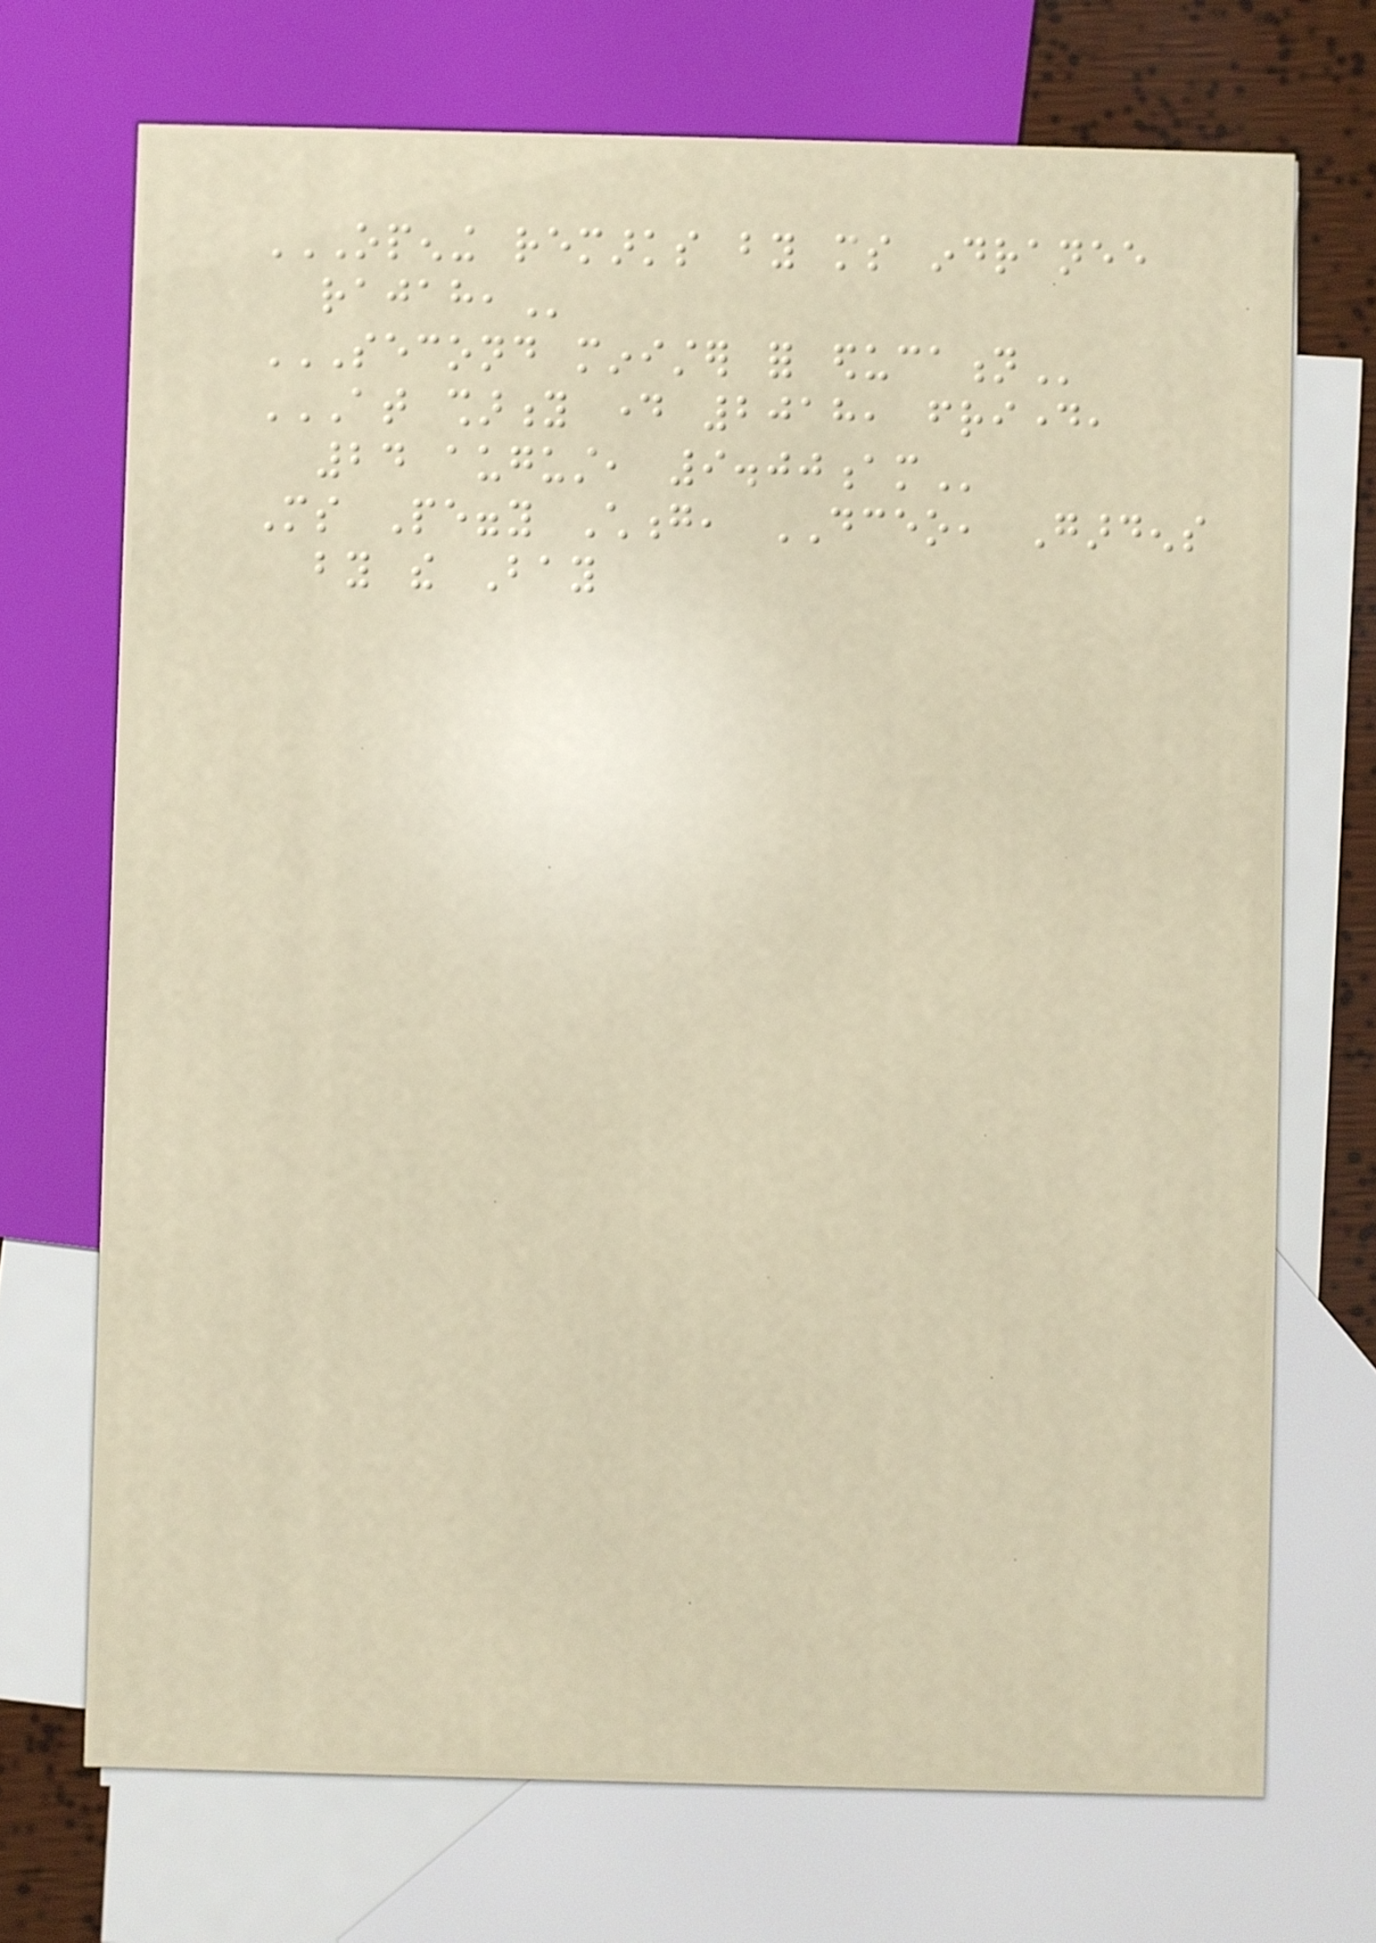OPENING REMARKS BY MS INDRANEE
RAJAH,
SECOND MINISTER FOR EDUCATION
AT SHARITY DAY 2018, FRIDAY,
24 AUGUST, 9.00AM
Ms Peggy Chong, DCEO, Gardens
by the Bay
